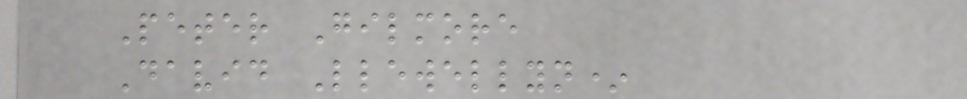Peter Gilmore
David Llewellyn*
